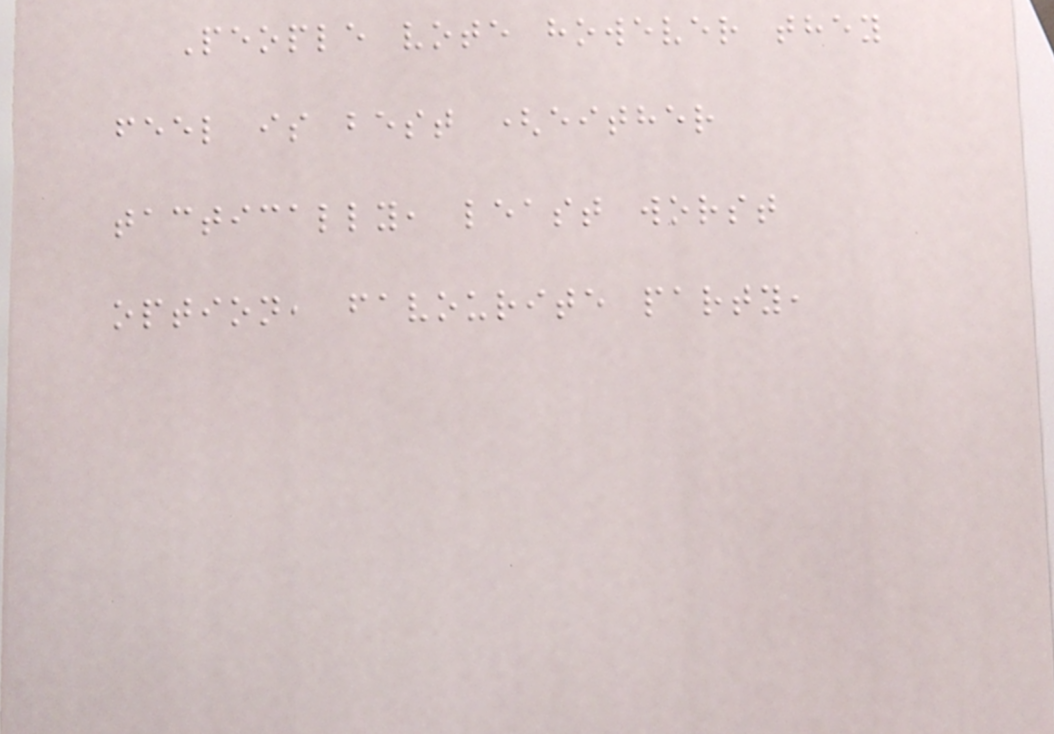People vote however they
feel is best (either
tactically, least worst
option, favourite party,
